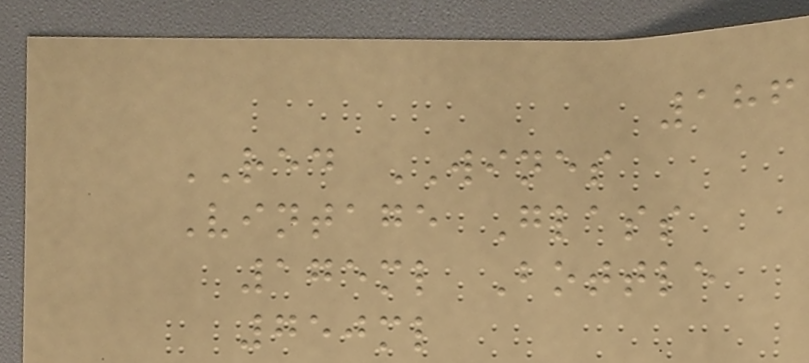186
RED WINES
Vintage Glass
175ml Bottle
750ml
